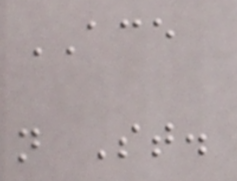ACE
n St.
